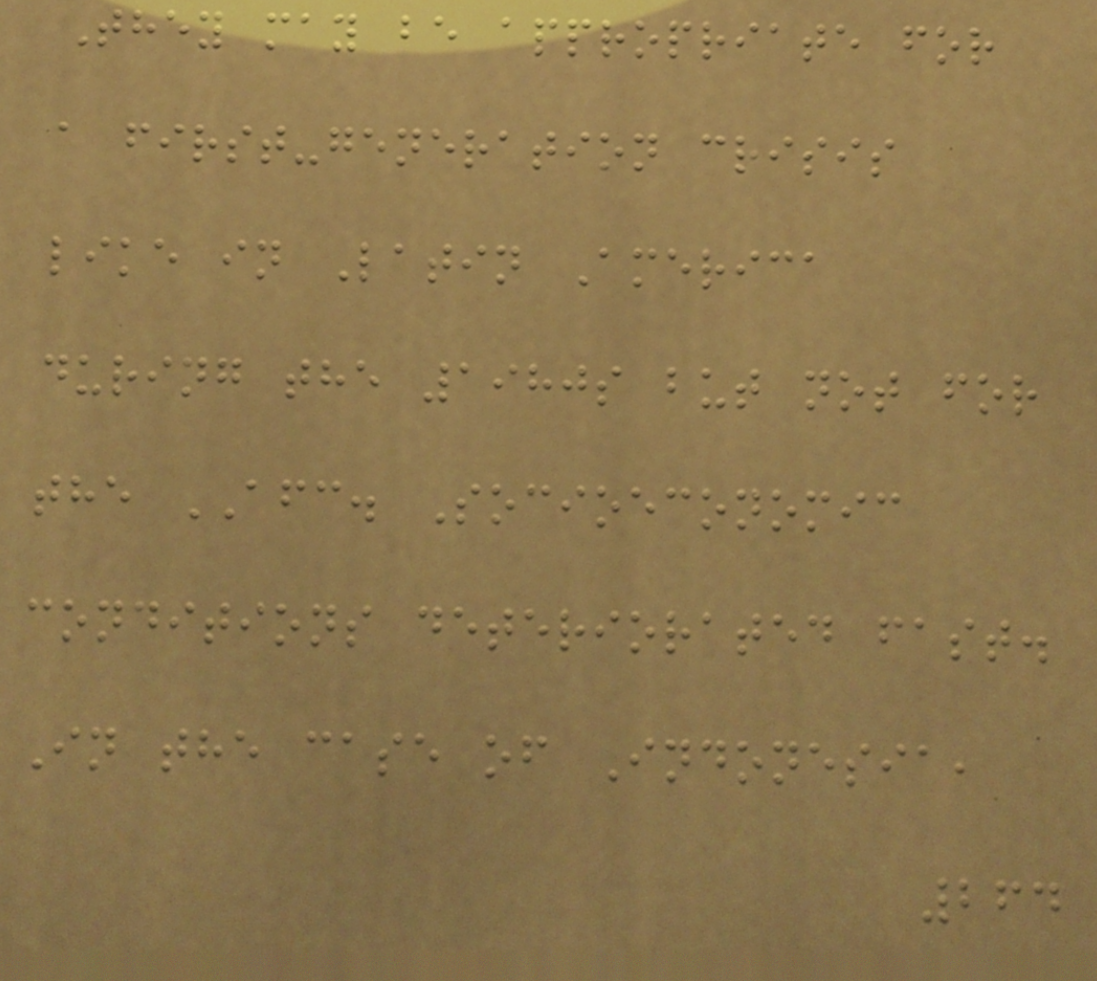They may be appropriate for
a first-generation crisis
like in Latin America
during the 1980s but not for
the AFC. Socioeconomic
conditions deteriorated fast.
In the case of Indonesia,
264
